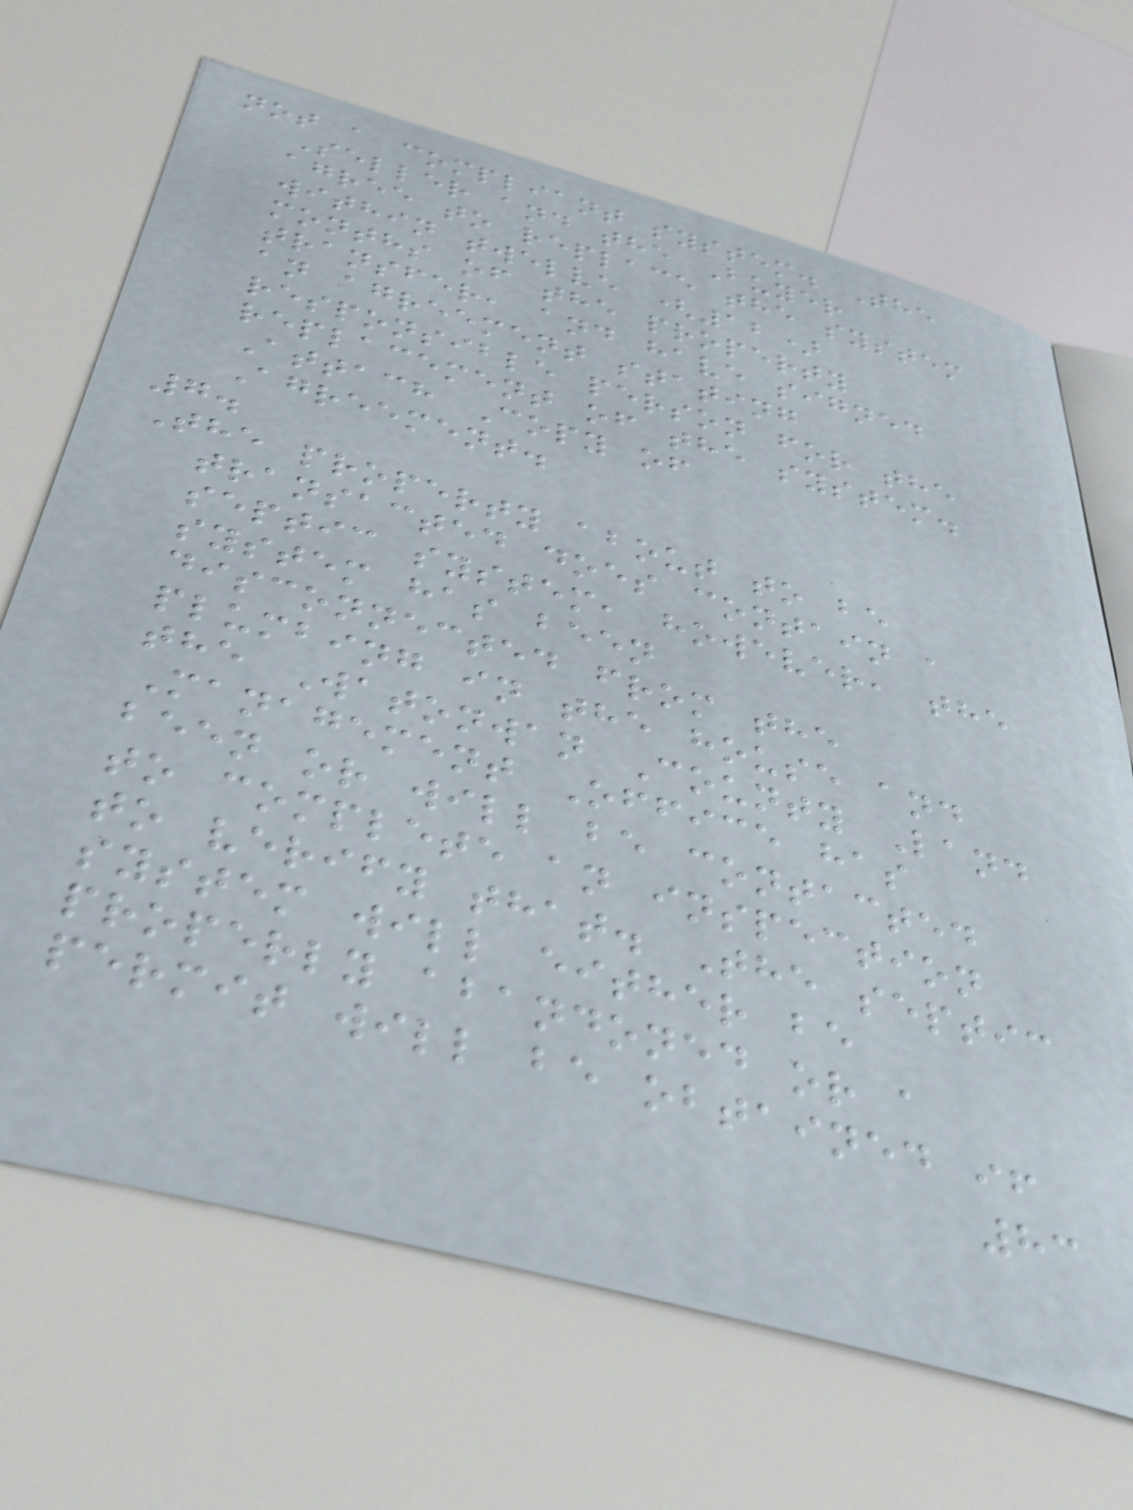not a compliant system. The
Seller and the Buyer
agree to replace the system
within twelve (12)
months of the property
transfer, and have signed
an agreement stating
responsible person for the
replacement of the system.
Attach Copy of
Agreement.
7.
The property about to be
transacted does contain a
septic system, however, the
system has been
disconnected from the
plumbing in the house and
the Watonwan County Land
Management Office has
been or will be contacted
to complete an inspection
to verify that. The septic
system will either be
properly abandoned or a
permit will be obtained if
83
